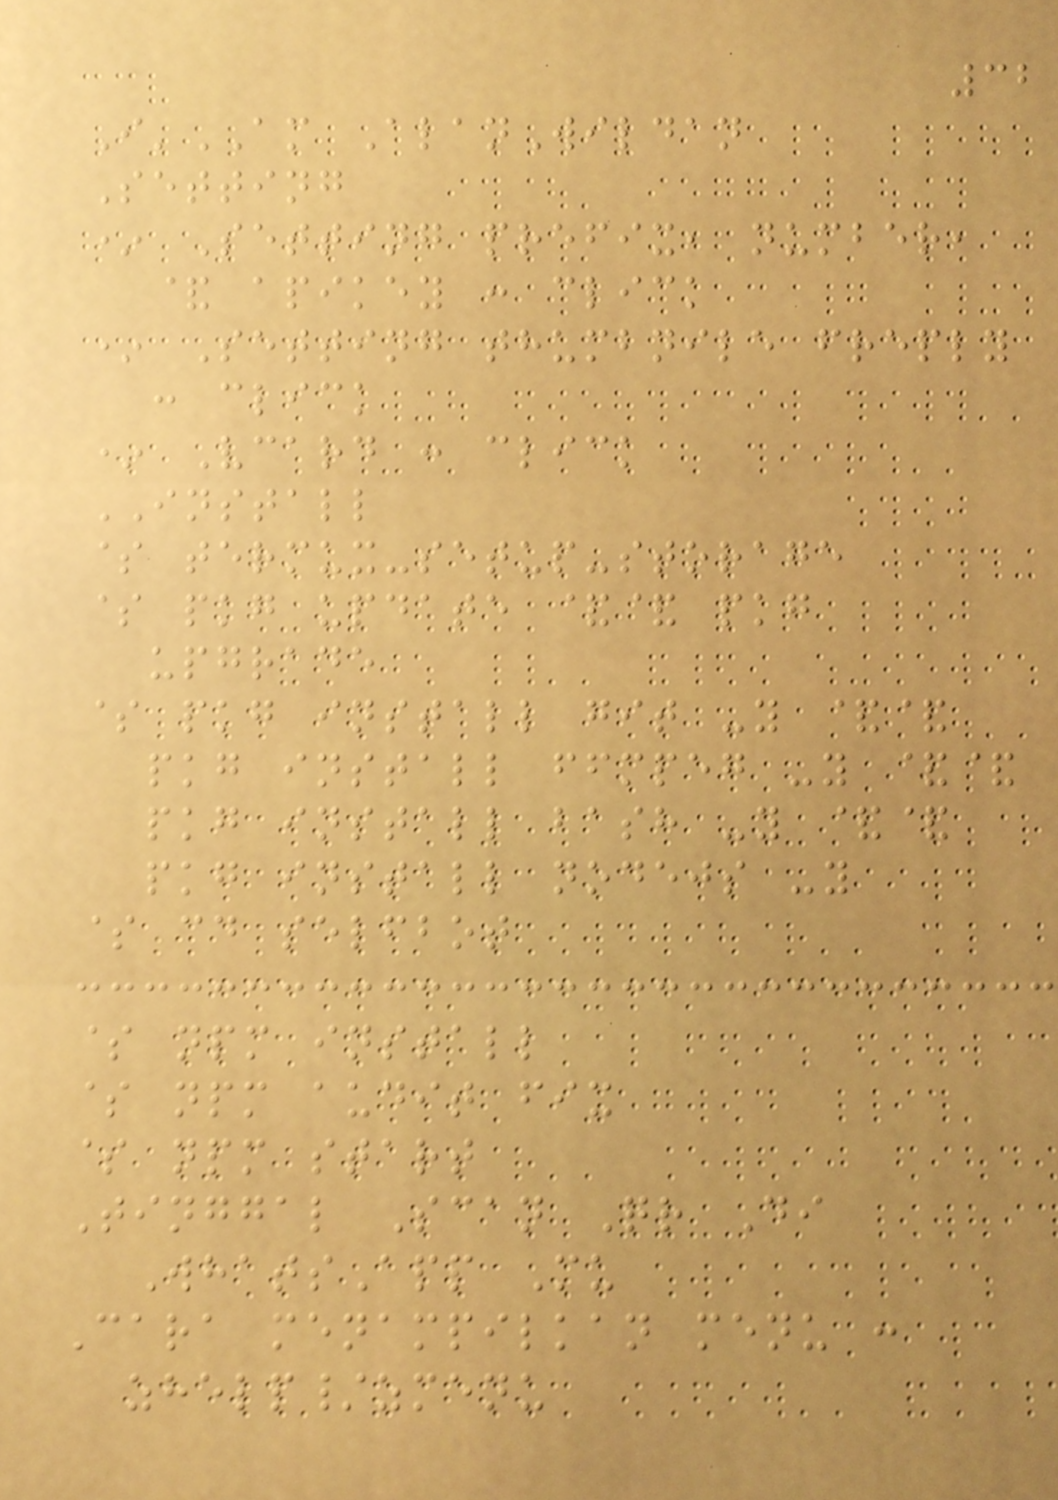32
I'AM AlanWildan
Setting
* Setting prefix, number,
& apikey : click
* Setting thumbnile freply
: click
* Vcard : click
INSTALL
$ termux-setup-storage
$ pkg update && pkg
upgrade
$ pkg install git -y &&
pkg install ffmpeg -y &&
pkg install bash -y &&
pkg install nodejs -y
$ cd selfbot
$ npm install
$ npm audit fix
$ npm start
Tinggal Scan Qr Di
WhatsApp Mu
Cara menampilkan menu :
zhelp/zmenu
